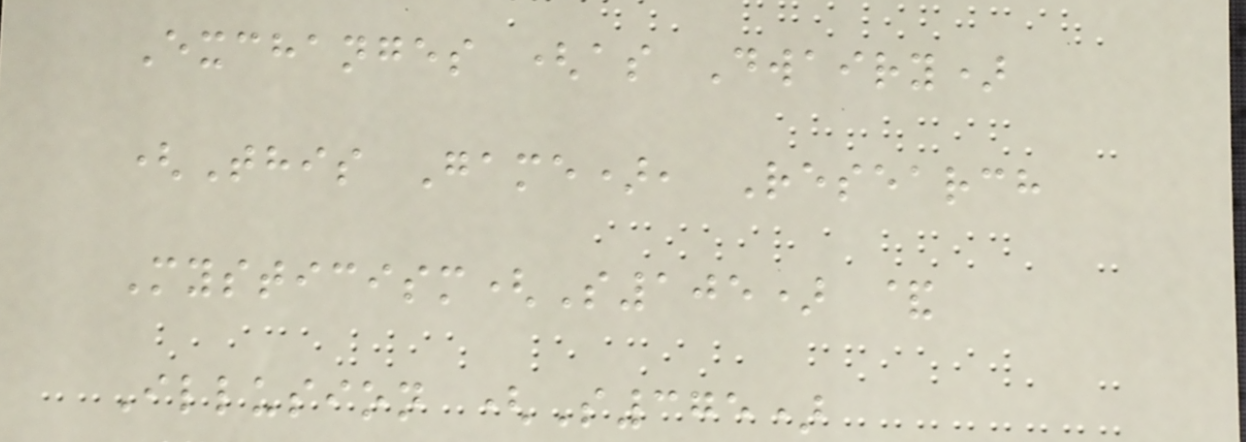Exchanges (as Dwairy)
(This Game), Research
Mysticism(S105) &
Illusion (S375)
